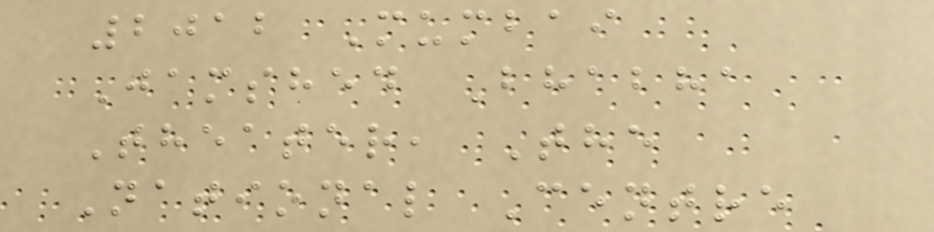2012 Mumbai
Jamshed Bhabha
Theater, The
National Centre
